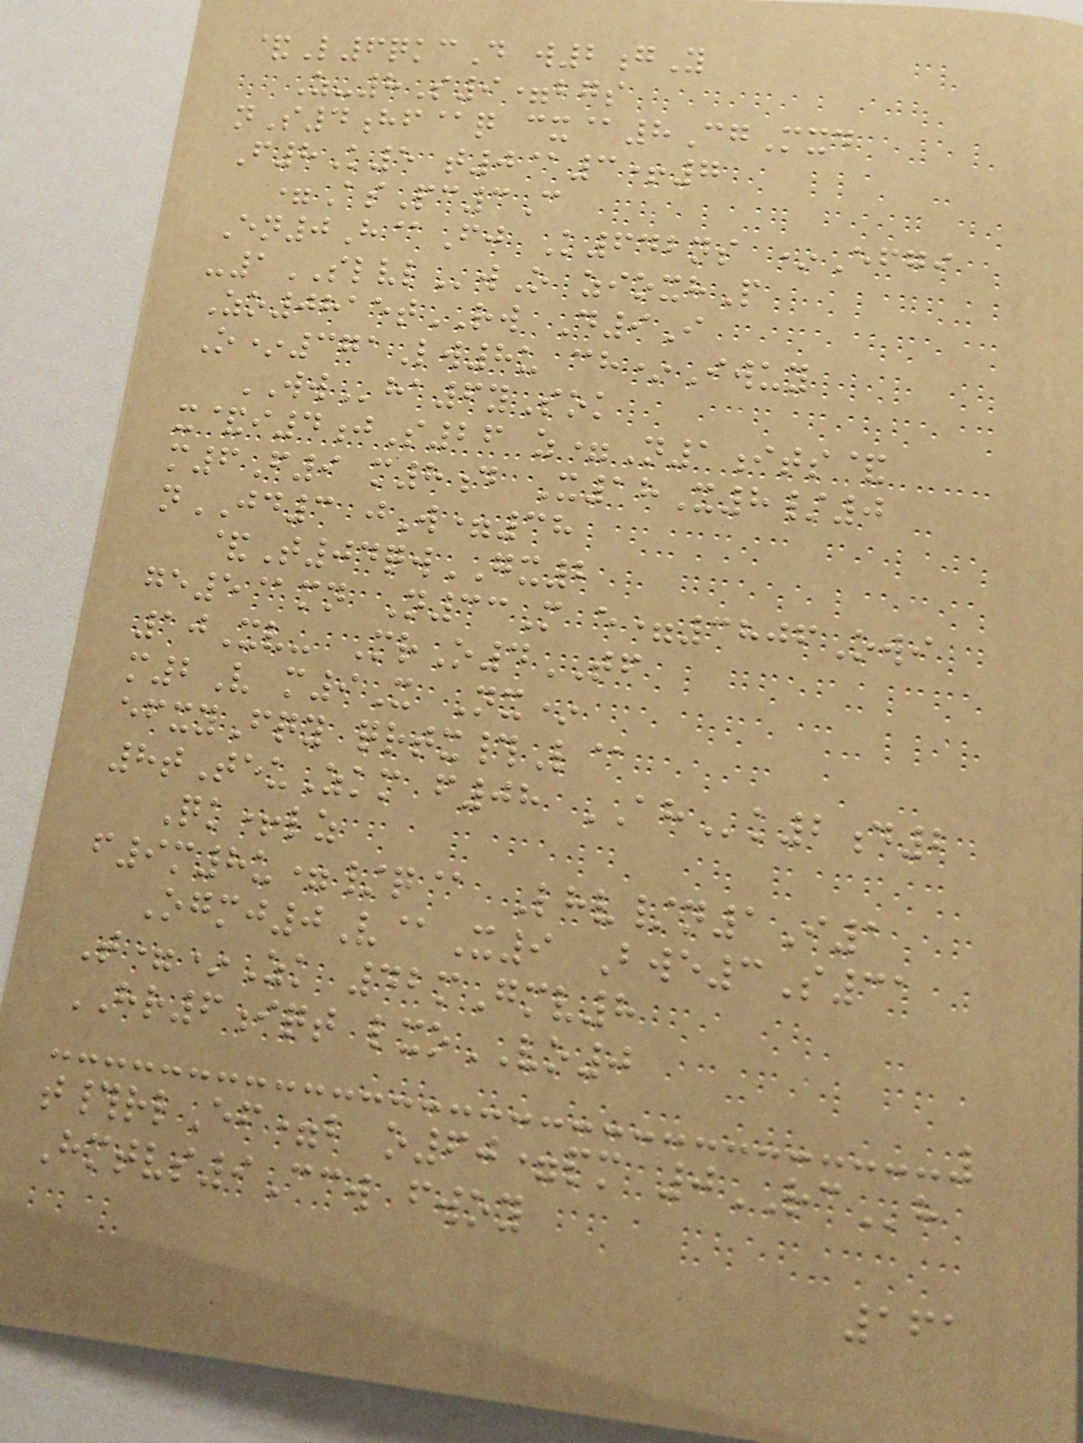&L6qkcD w2gY
Z-8S9=bgs
nS4hf@q cx@8CgMxd
F8K5 t0@3+7
=AsPc3C
En0H@Fj K642ns *Efgi
-1SLVLwO zioxhP
Zo0815tRW D9I
O*371Lw8u ch*Iwuy
WWha6ySok
x&i4jS26 z=N1its&
m6F9 m8d X18X8/0
nJD3 jW=38
&T04qwGX2
ge5@mn N33M e=3806Owi
10Xv- MrO4TF
m2V m9X Nx*
efxyFqy qrtx#L@
8tTeuZkm f08 AHk2d2
Qk+lz
f9m8u=/q@ Lhv/n1I1
Ogmj0V@X9 Bwe3S31
T=*Zk 42mGmv8
HR6iqt lxoVO0
t#rlEf=b o60=pm 0RCh
Hmtvs9Ccw fwoy
161
